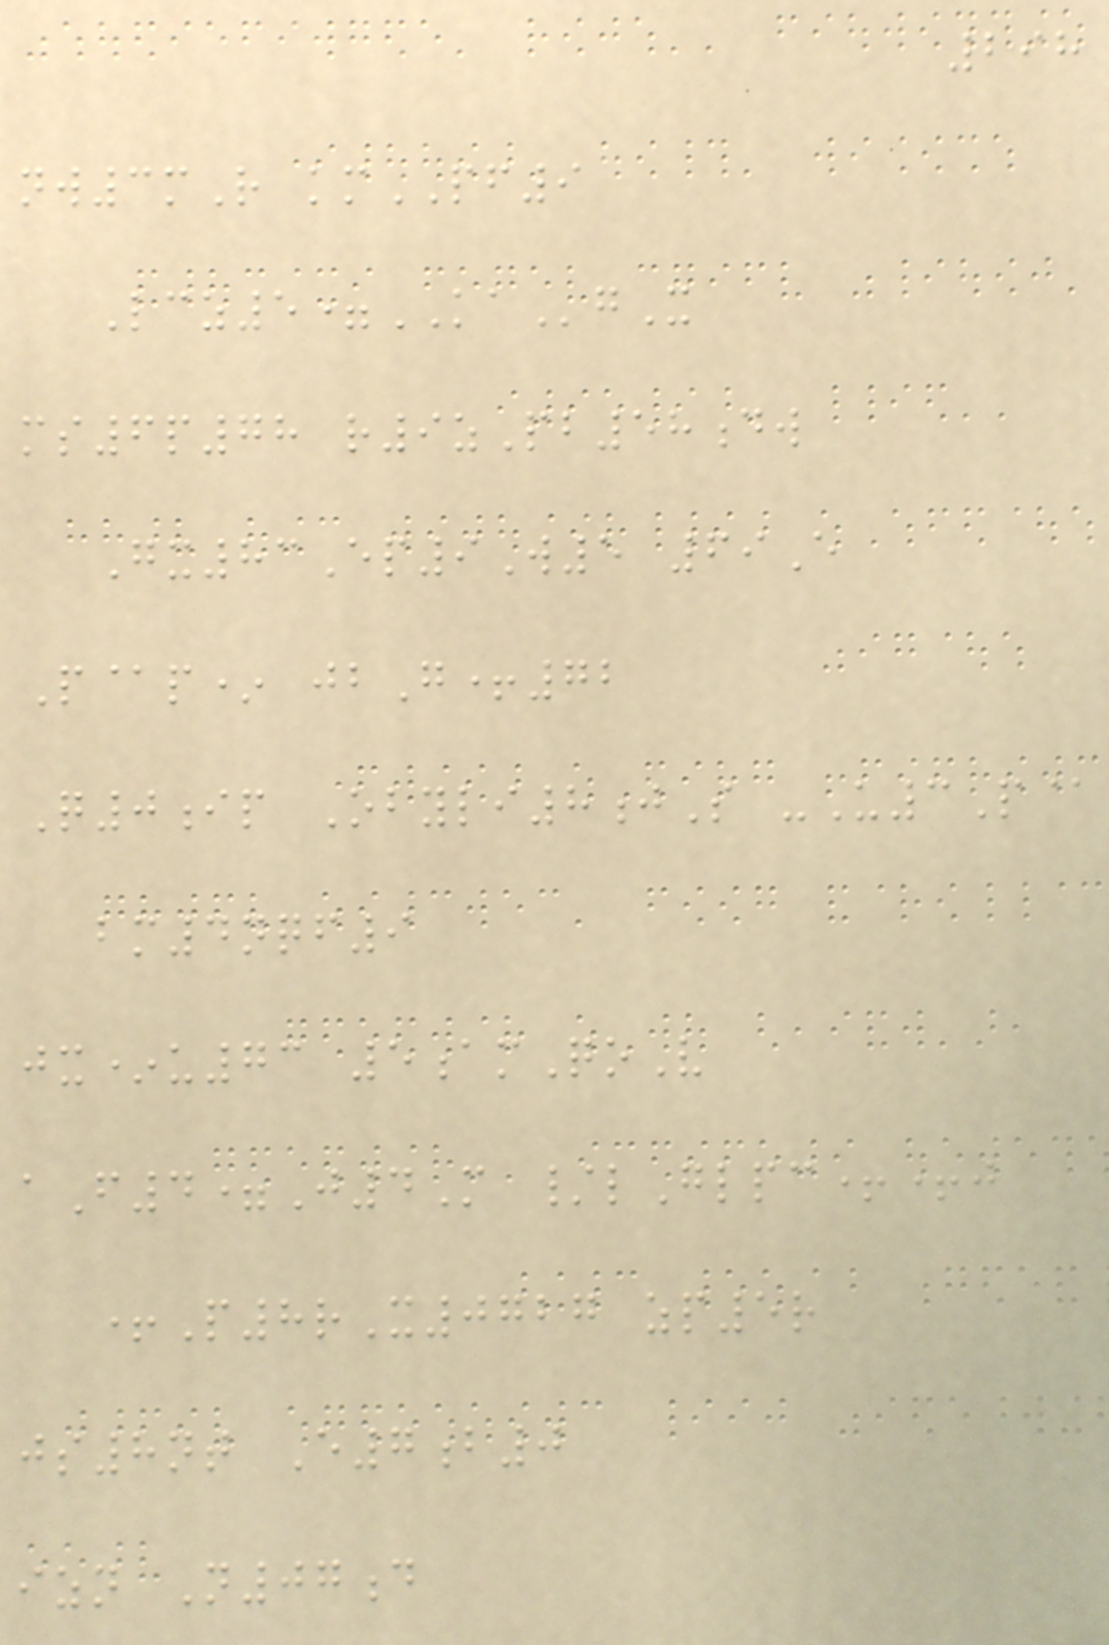298
nw3mR kmPF9
Lcz5=KAgX
ms6p78 r9zPb58dw
Gx83Ep9W5 69E
P@p* jbG+72
Q0ip Obyli8jS -U3P@
bm4nqf9
jx*u73 5amQoV
aF4=J4M /lGlpc++j
+P8rX0727 zp5r
js8nt E7b0
izn N07d
